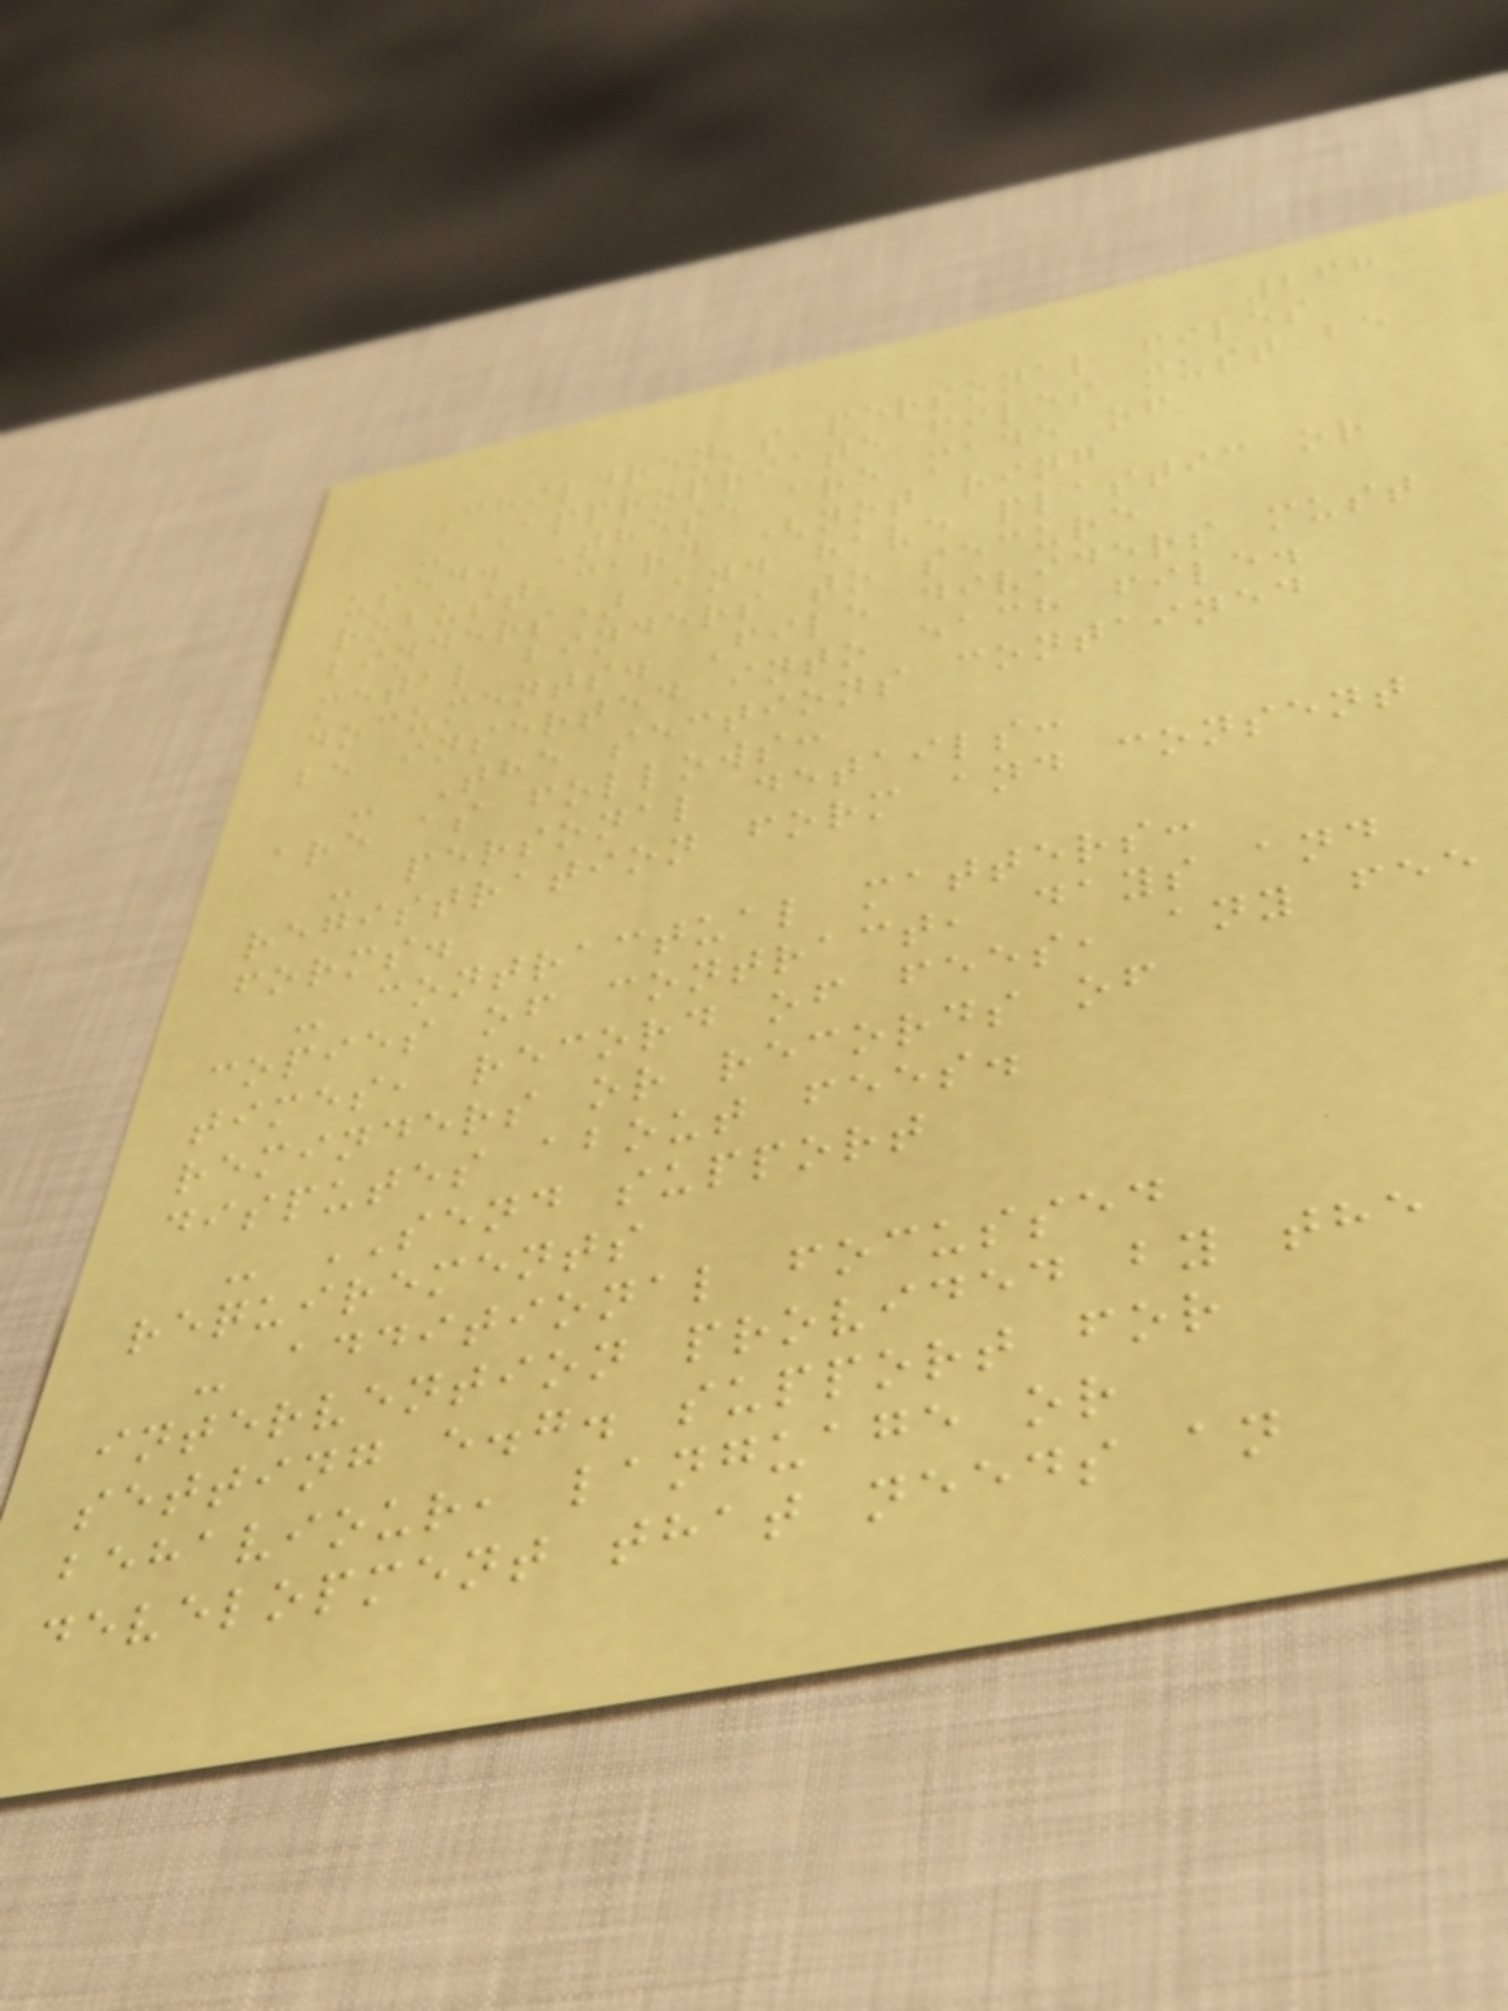268
Children's personal files
- Appropriate files must be
used. These are made of
robust card (not ring
binders) and have plastic or
metal binders to secure
documents. File dividers must
be inserted into each file.
- The sections contained
are as follows:
- personal details:
registration form and consent
forms.
- contractual matters:
copies of contract, days and
times, record of fees, any fee
reminders or records of
disputes about fees.
- SEND support
requirements
- additional focussed
intervention provided by the
setting e.g. support for
behaviour, language or
development that needs an
